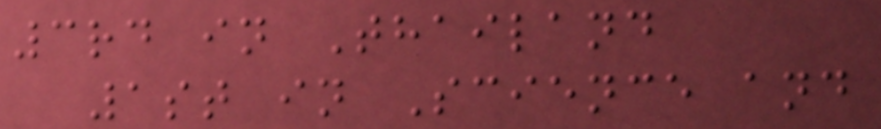3rd in Thailand
1st in Science and
